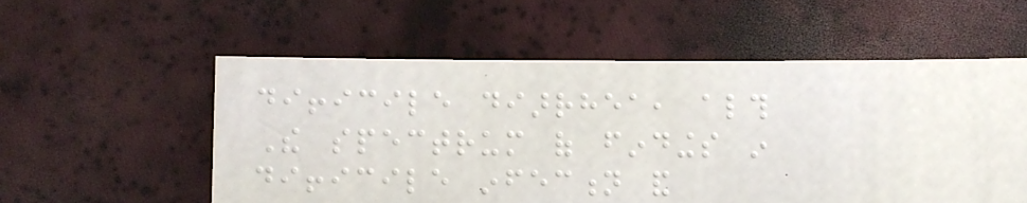difficile diarrhea, although
The spectrum of findings in
difficile infection and
